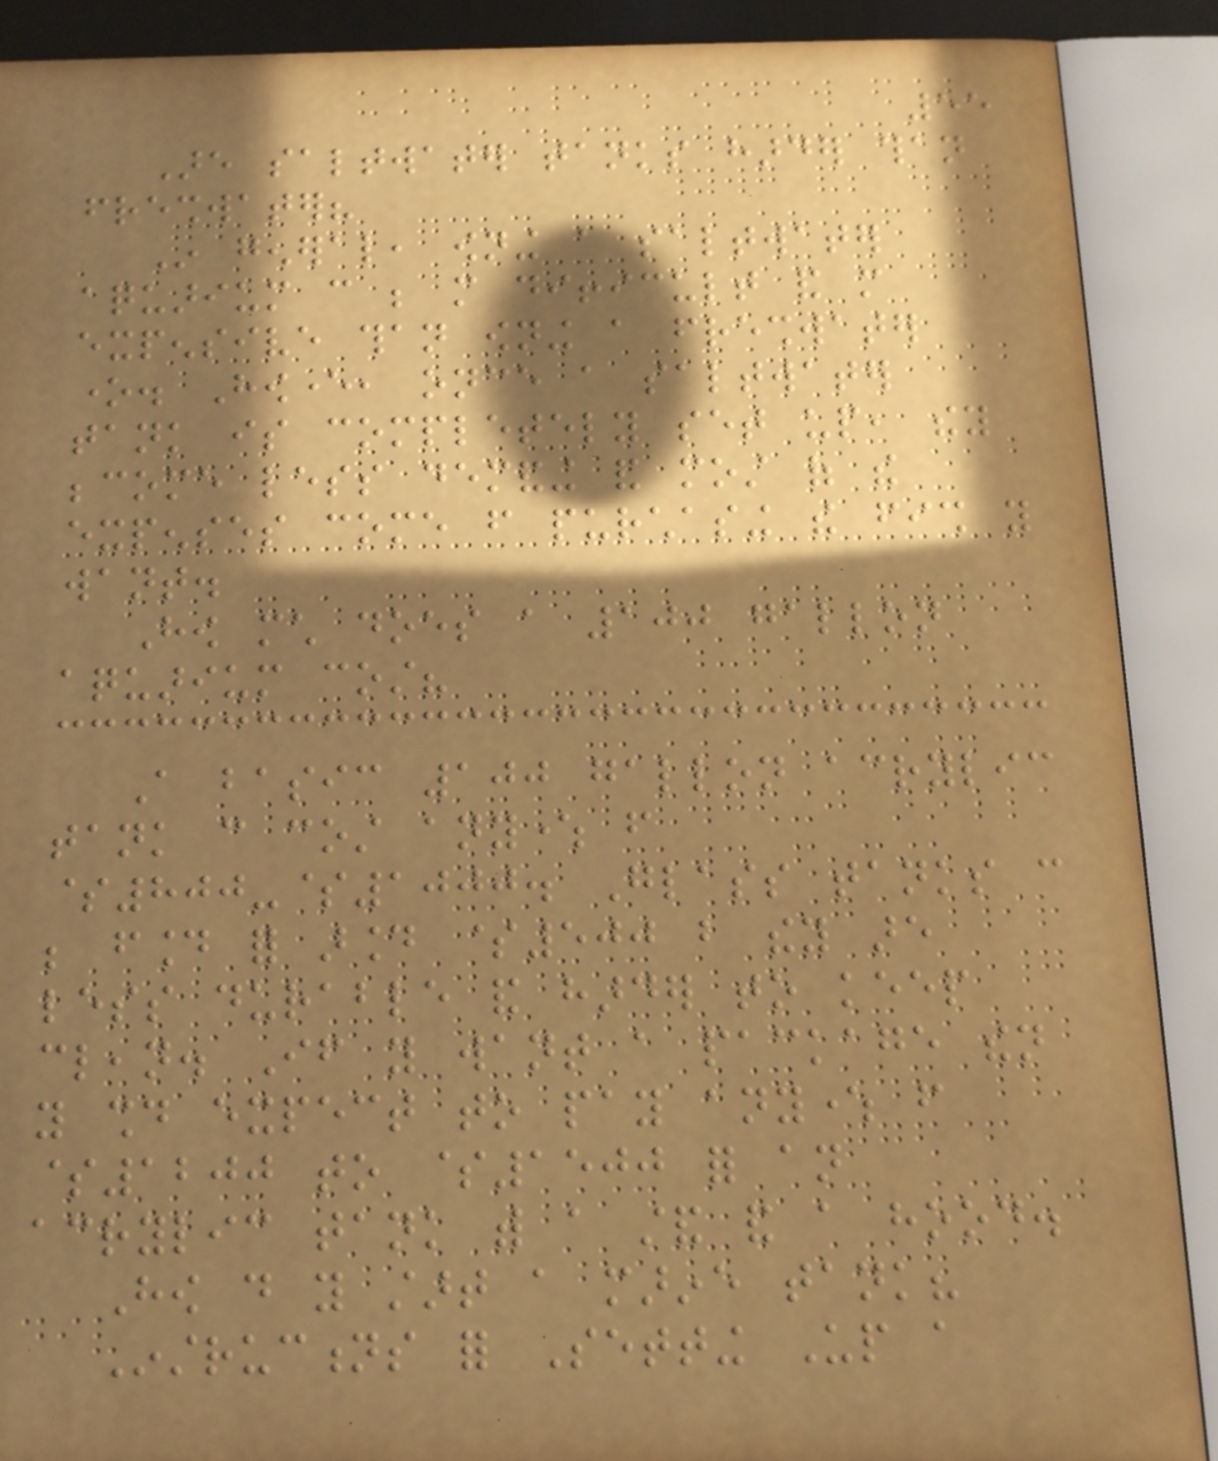55
Are saltwater tanks harder than
freshwater?
In general, owning a saltwater
aquarium can be more difficult and more
expensive than owning a freshwater
one. However, once a saltwater
tank is completely set up, they
become less demanding and most of the
expenses come from purchasing the fish you
want.
How much does a 100 gallon
aquarium cost?
A basic 100 gallon acrylic
tank can cost anywhere from
$800-$1000. Glass tanks can
be found for around $500 but they are
less durable and harder to keep
clean. If you want a package then
you should expect to pay anywhere from
$1200 to $1500 for an
acrylic tank with a stand and a hood.
How do you start a marine tank?
Instructions for Setting Up a
